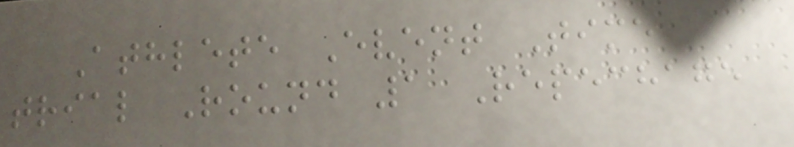Athlete Event Time
trial Round 1 Repechage
